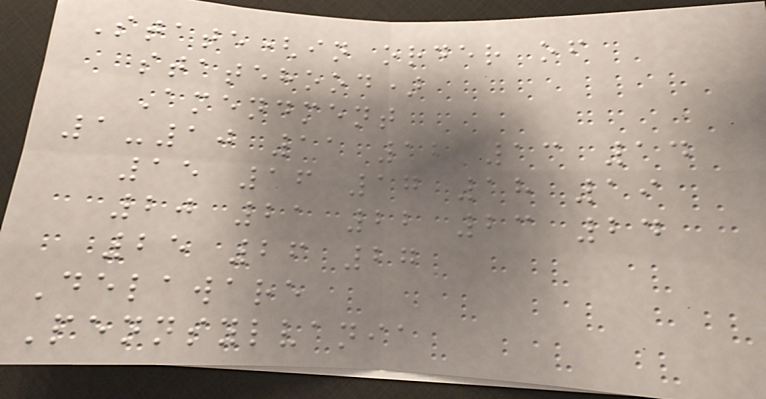State(in order of
statehood)
Amendment
1-10 11 12 13 14
15 16 17 18 19
20 21 22 23 24
25 26 27
Delaware
Pennsylvania
